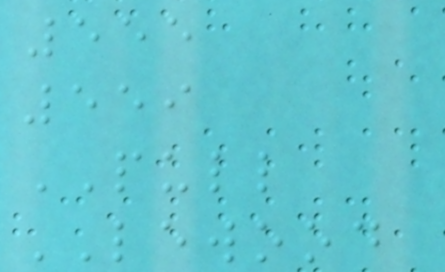555
559
PULL
LEWOOD
